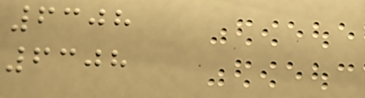6308
6308
